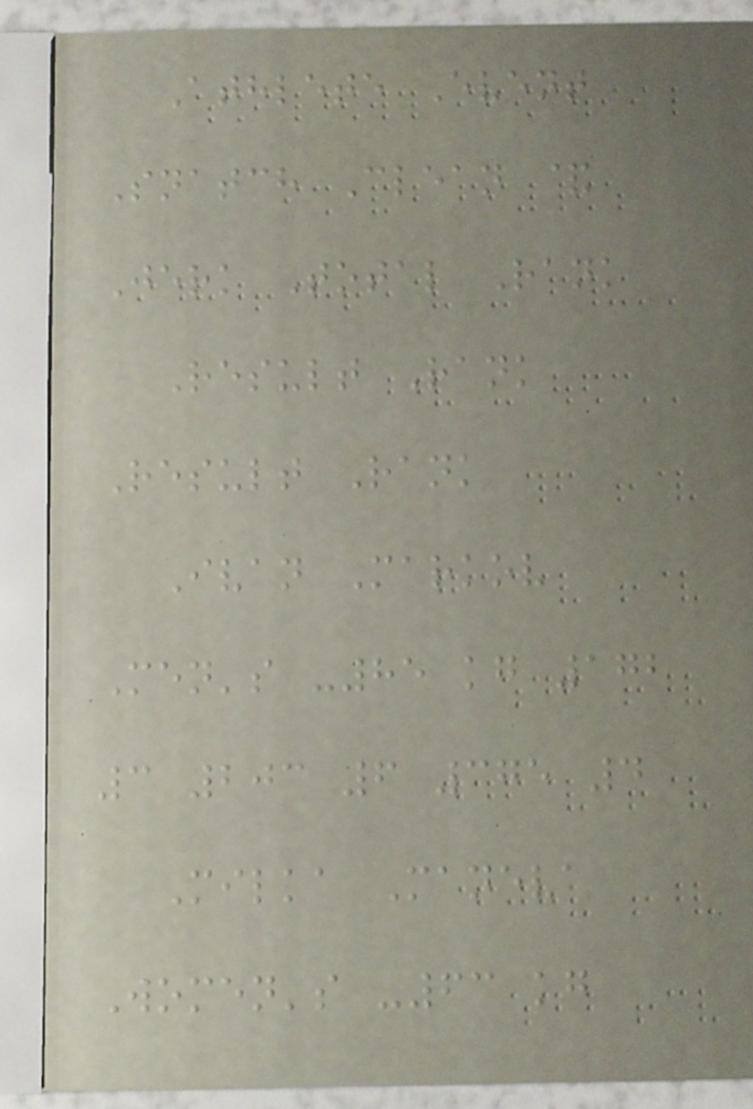Athlete Event
Snatch Clean &
Jerk Total Rank
Result Rank
Result Rank
Ivan Markov
Men's -85 kg 172
3 203 6 375 4
Milka Maneva
Women's -63 kg
